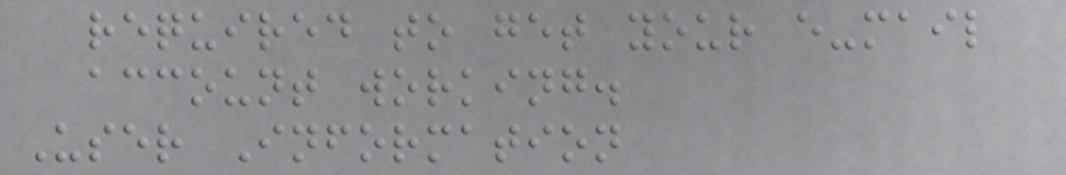required to get your e-mail
account working.
User Information
